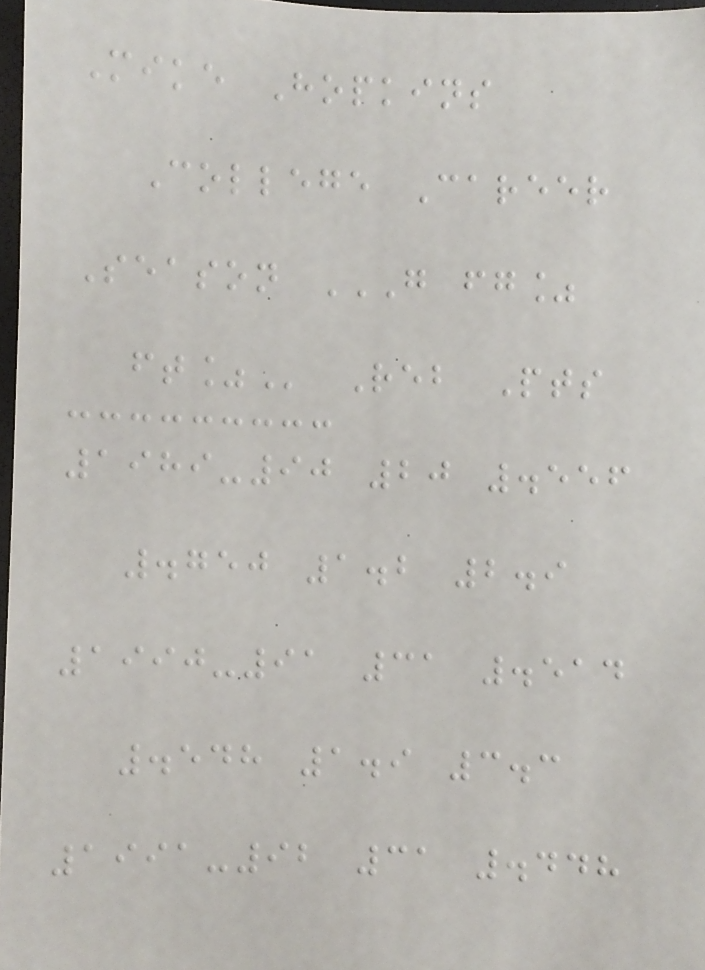Mike Hopkins
College Career
Season G FG%
FT% Reb Pts
1989-90 20 .556
.750 1.2 2.9
1990-91 31 .514
.548 1.9 3.3
1991-92 31 .448
